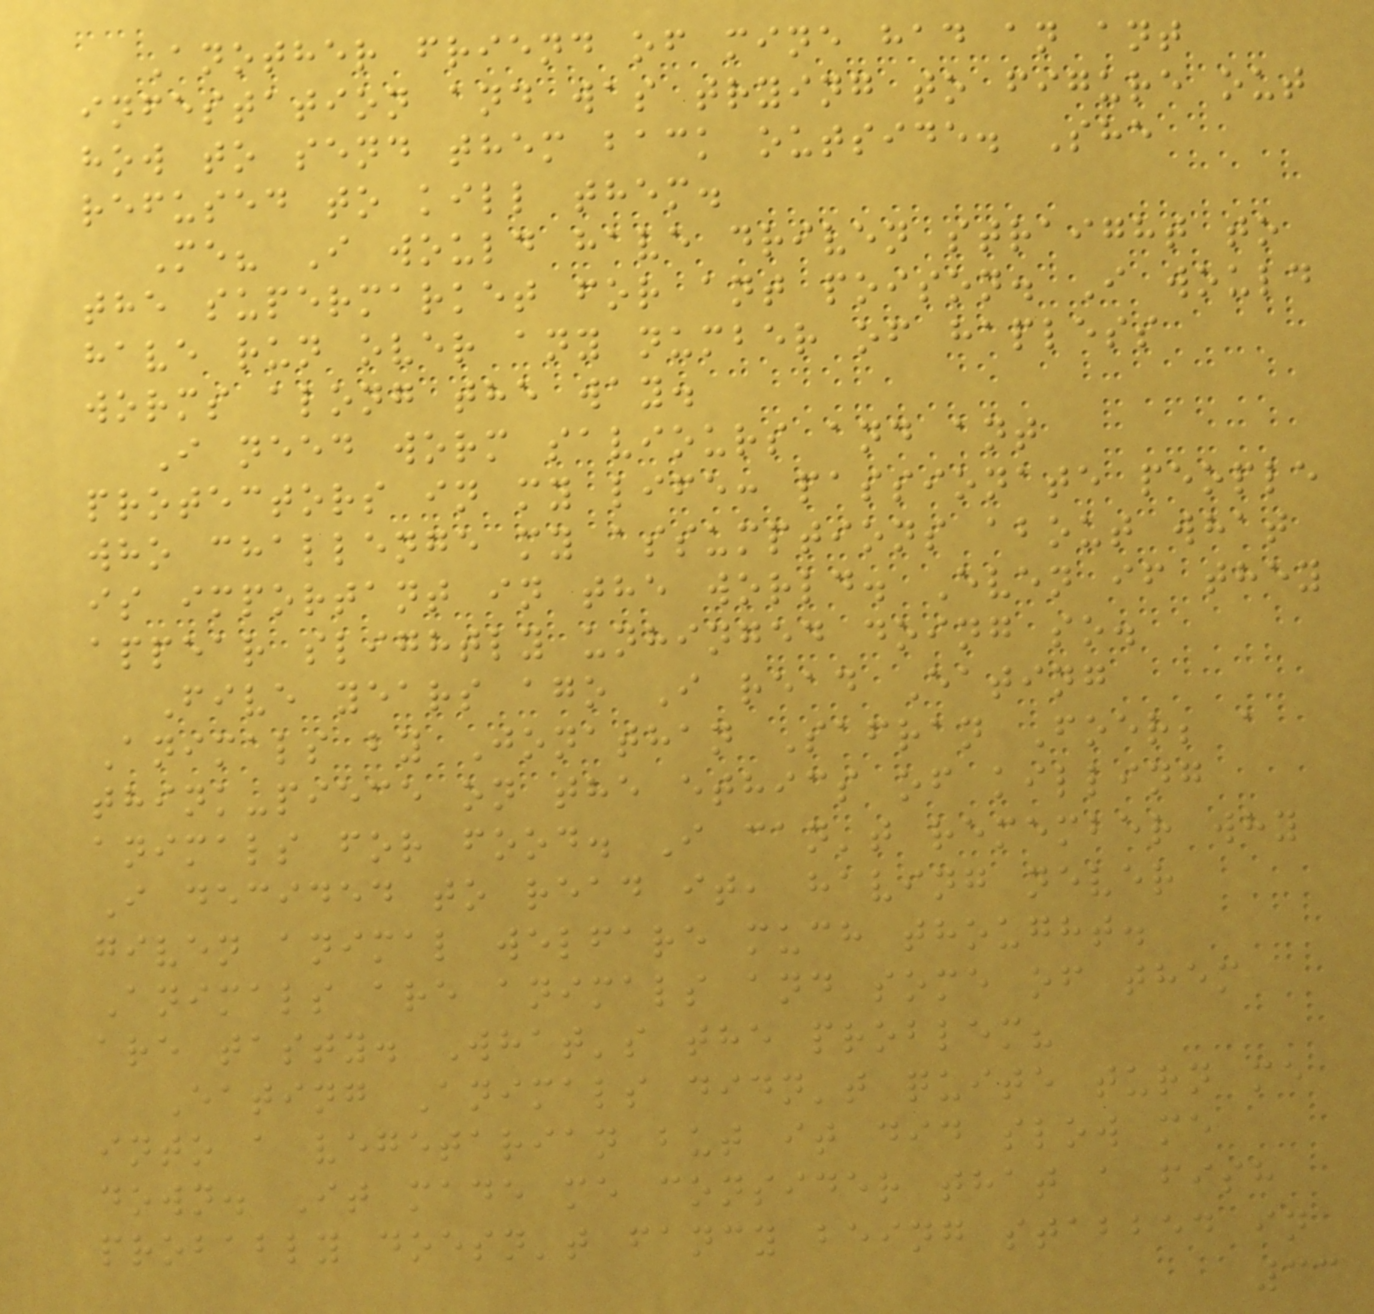Another friend of mine had an ant
infestation and was trying to figure out
how to send them back outside. She
refused to kill them.
Me? I would have driven straight to
the supermarket for ant poison. I would
have run over any number of hapless
worms along the way.
I need worm saviours and ant
protectors in my life: passionate people
who challenge my assumptions about what
is important in the world. Even if they
appear slightly unhinged doing so.
Five years ago I read Eating
Animals by Jonathan Safran Foer; a
think-piece on the ethics of killing
animals for food. I can't remember why
I decided to read it, having never
given animal welfare much thought.
Animals are animals and some of them
are tasty. What's the problem?
Eating Animals didn't quite turn me
into a vegetarian but it did slow me
down. It made me consider that a fish
probably doesn't fancy being stabbed in
33
